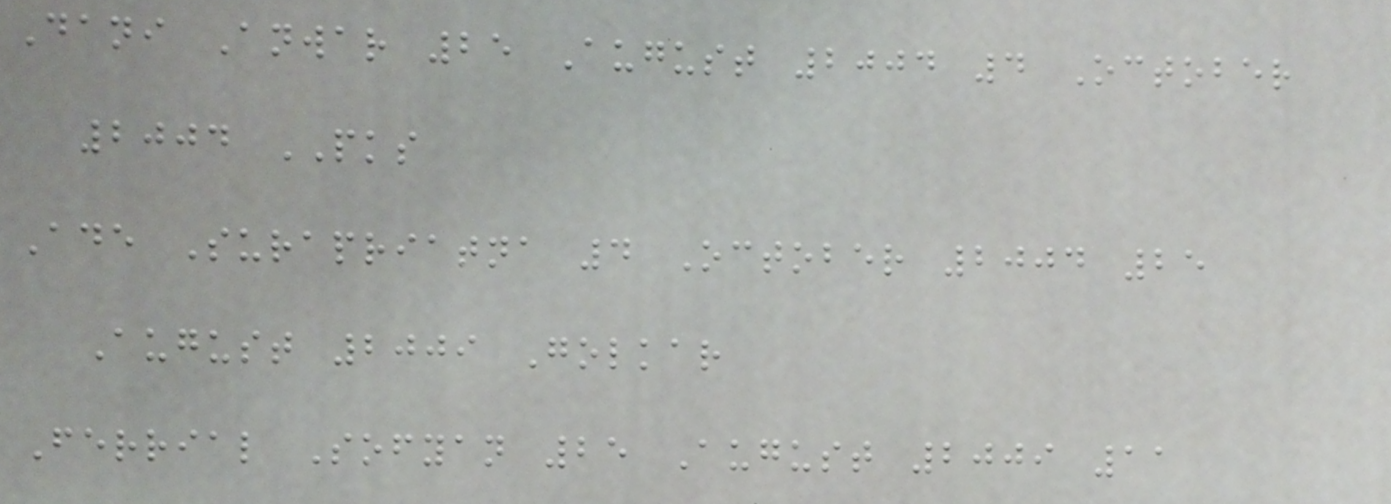Dani Anwar 25 August 2004 4 October
2004 PKS
Ade Surapriatna 4 October 2004 25
August 2009 Golkar
Ferrial Sofyan 25 August 2009 11
